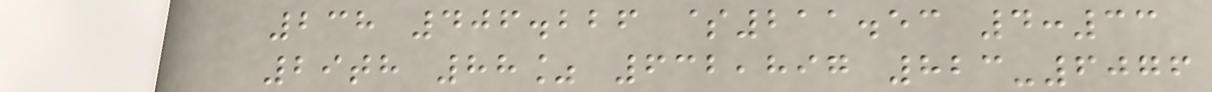238 406.226 $211.53 4:33
29th 88% 632,897 823-6076
